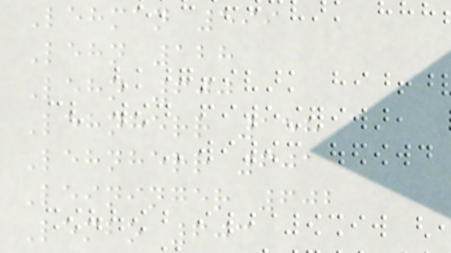Lehman 599
Lehn 128
Lehn 600
Lehnherr 158
Lehnherr 601
Leininger 602
Lembo 603
